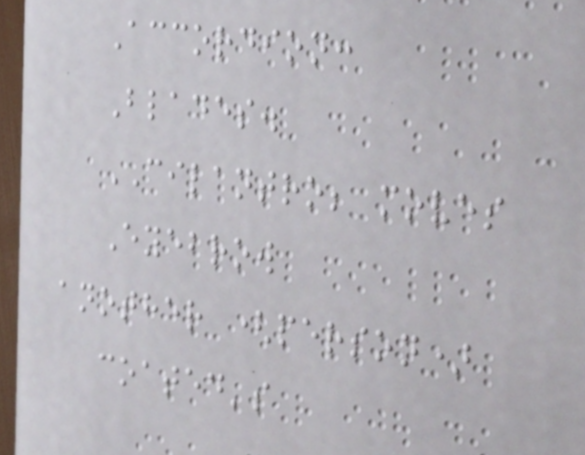Accordion:
Blades.
CILANTRO; moves
Eyebrow
another (person)
coated's
